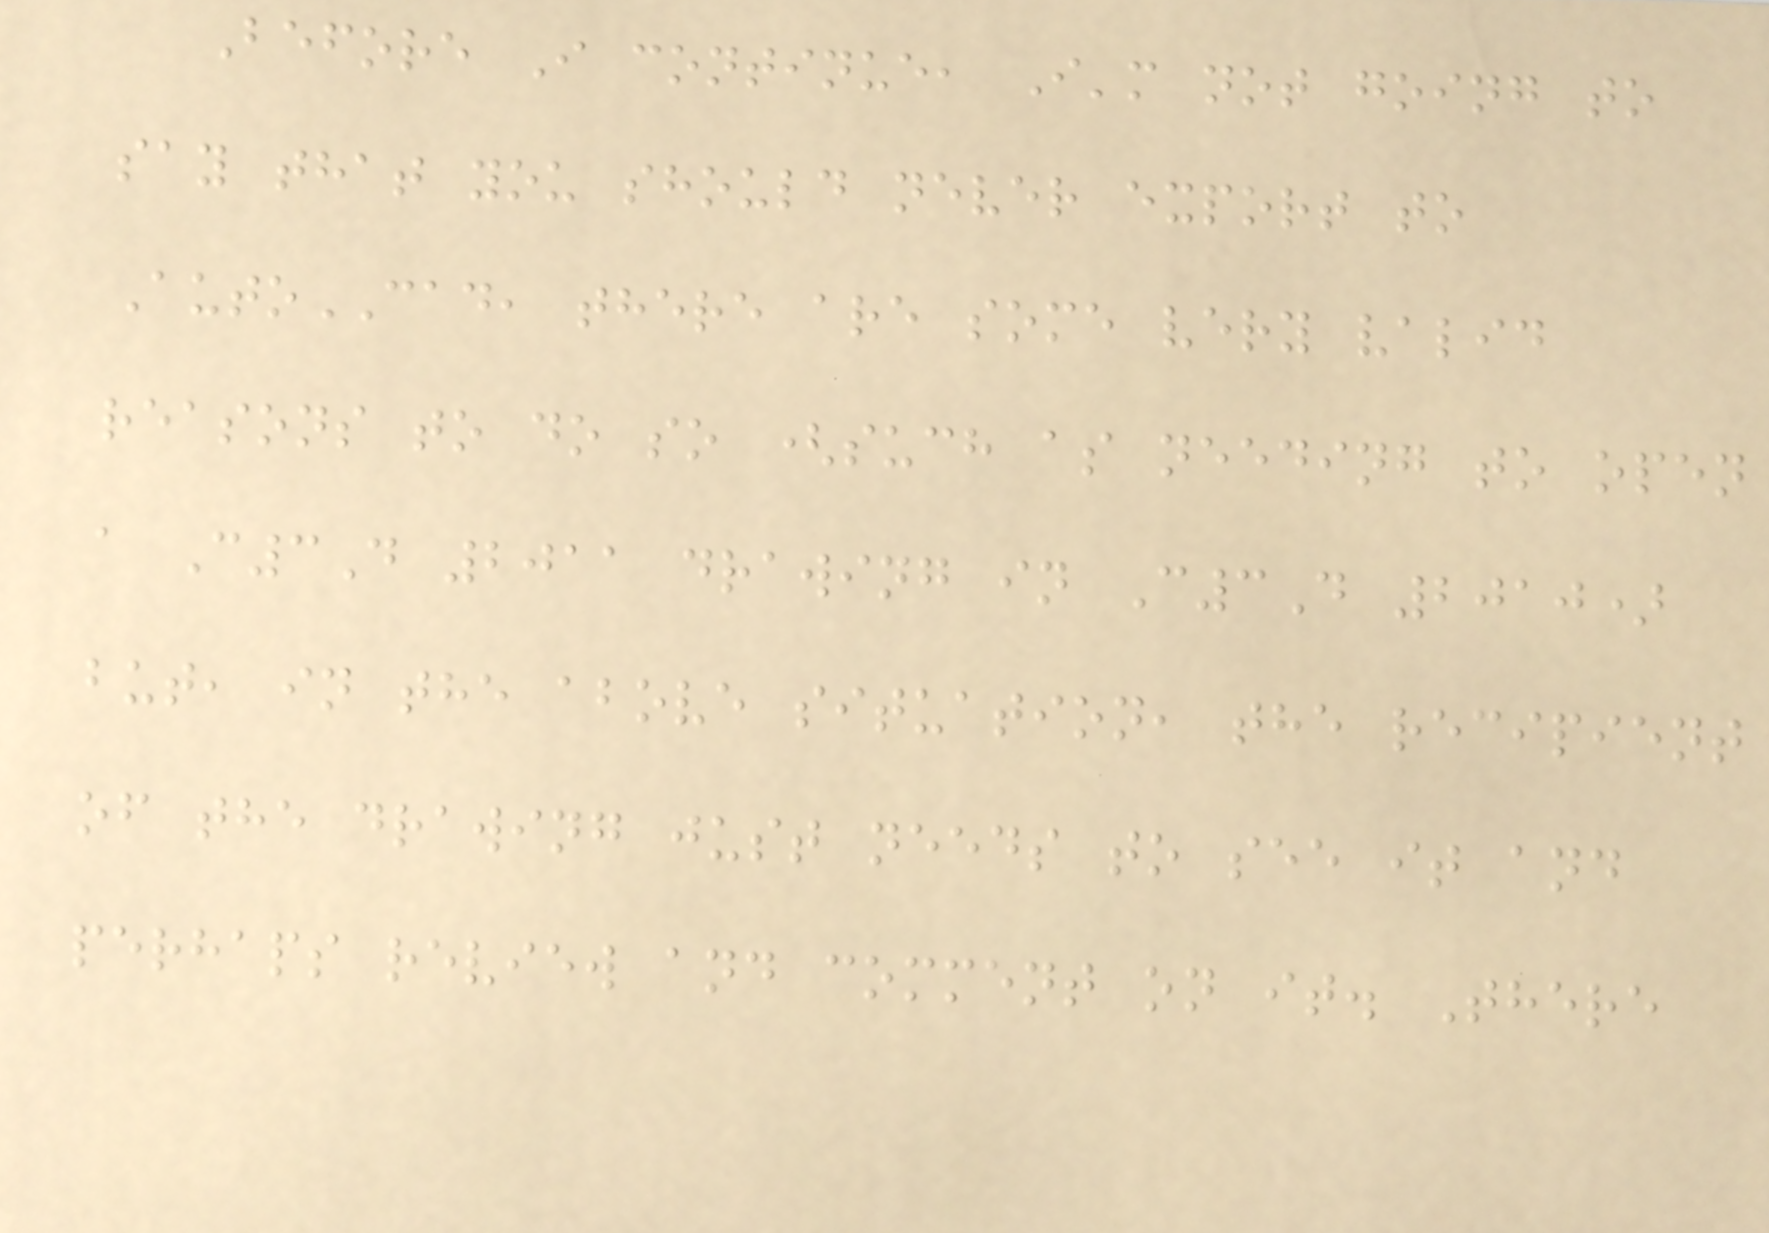Before I continue, I'm not going to
say that you should never export to
AutoCAD, there are some very valid
reasons to do so (such as needing to open
a C3D 2011 drawing in C3D 2010)
but, in the above situation, the recipient
of the drawing just needs to see it and
perhaps review and comment on it. There
